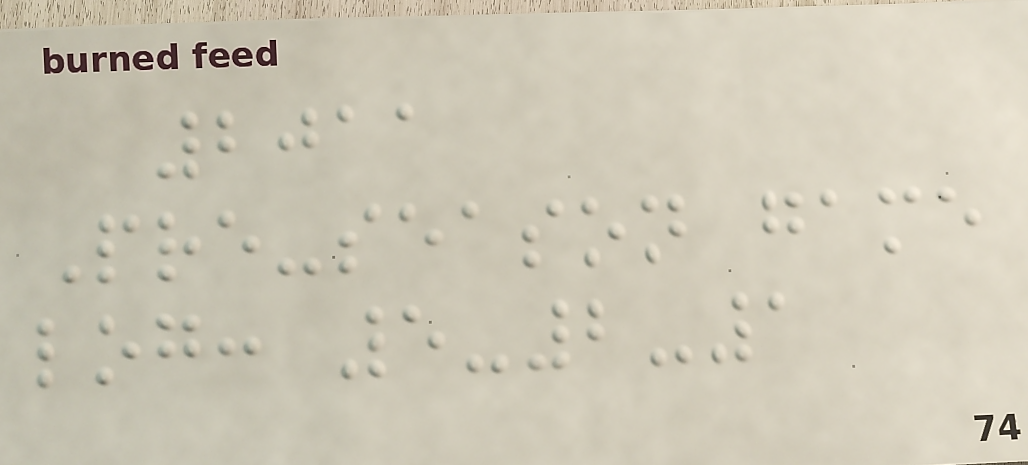2011
Pre-season game
log: 5-2-1
